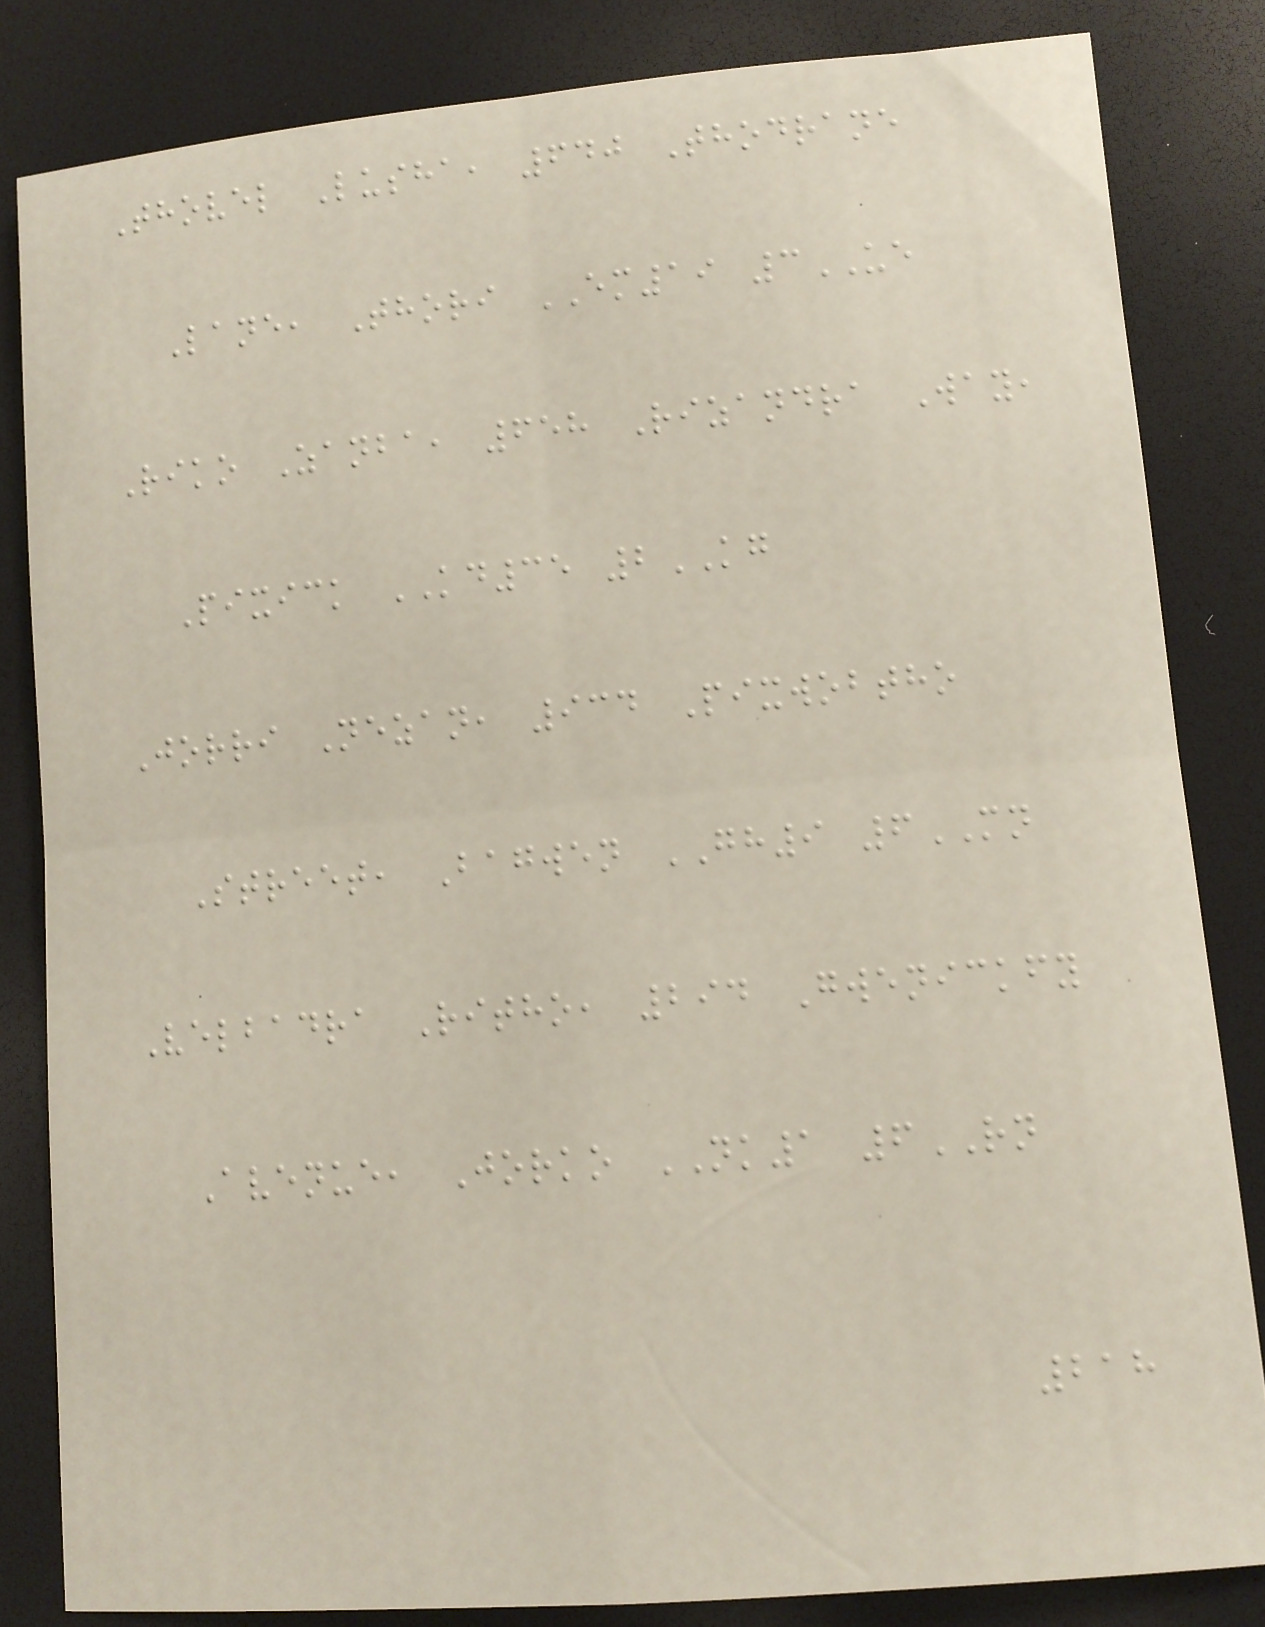Thovel Lusha, 640 Thodrane
Lane, Thori EM19 3UE
Riko Zanba, 658 Rizandra Way,
Pixick KD35 2KG
Jorri Nezan, 934 Pixwobtho
Street, Bagwen GH9 6MN
Velbadra Ritho, 294 Gwenickfy
Avenue, Jorko NK1 6RN
218
